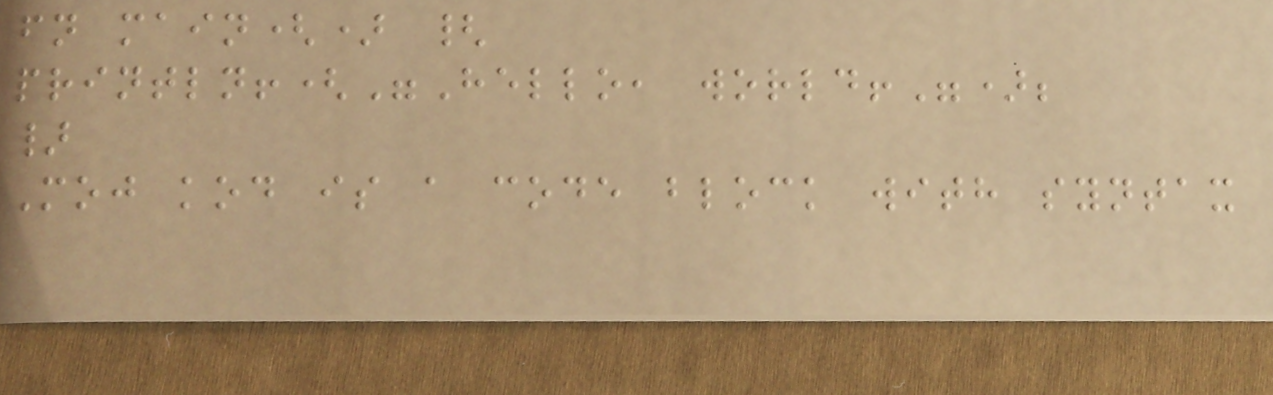fn main() {
println!("Hello, world!");
}
Moj kod is a code block with syntax
